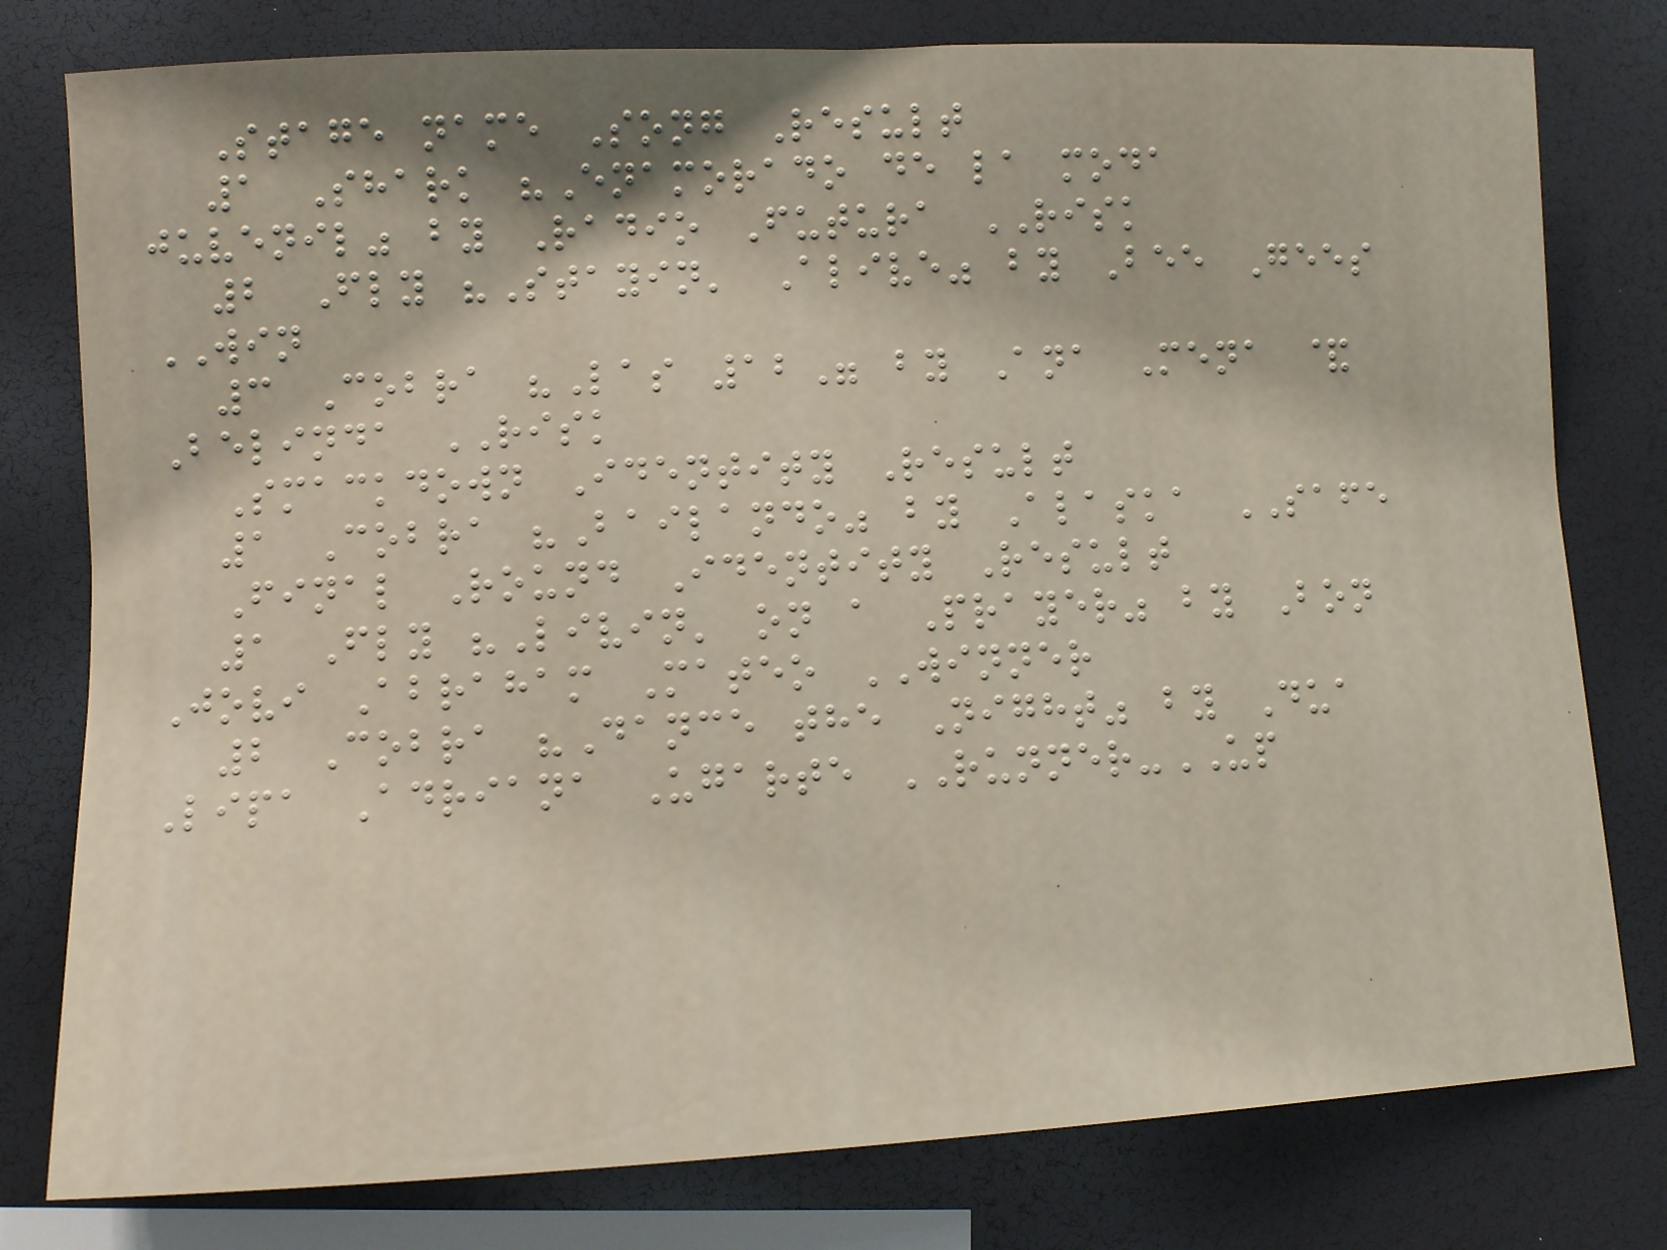Stage name Song Result
1 Shark "Enamorado de la moda
juvenil" by Radio Futura RISK
2 Fly "Stayin' Alive" by Bee Gees
WIN
3 Cobra "Las 12" by Ana Mena &
Belinda RISK
Smackdown Identity Result
1 Cobra "Bailando" by Alaska SAFE
Final Round Identity Result
1 Fly "Livin' on a Prayer" by Bon
Jovi Abraham Mateo WINNER
2 Cobra "Dance the Night" by Dua
Lipa Adriana Ugarte RUNNER-UP
